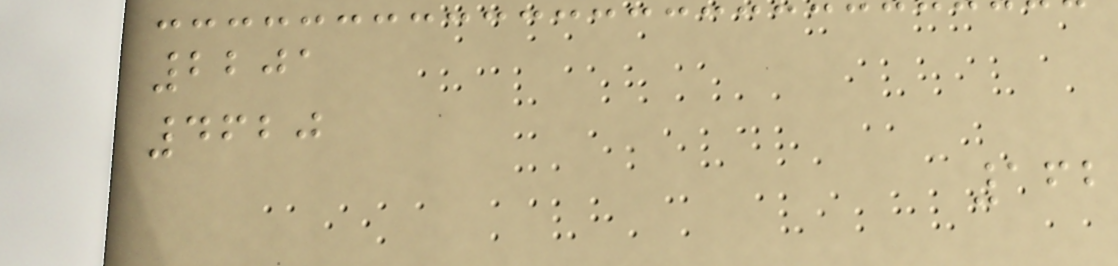2201
4620
162
